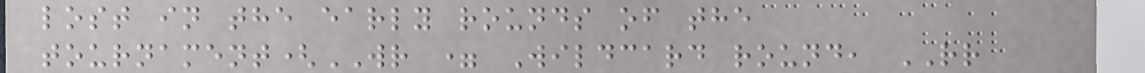lost in the early rounds of the
tournament(WR = Wildcard round, RR
